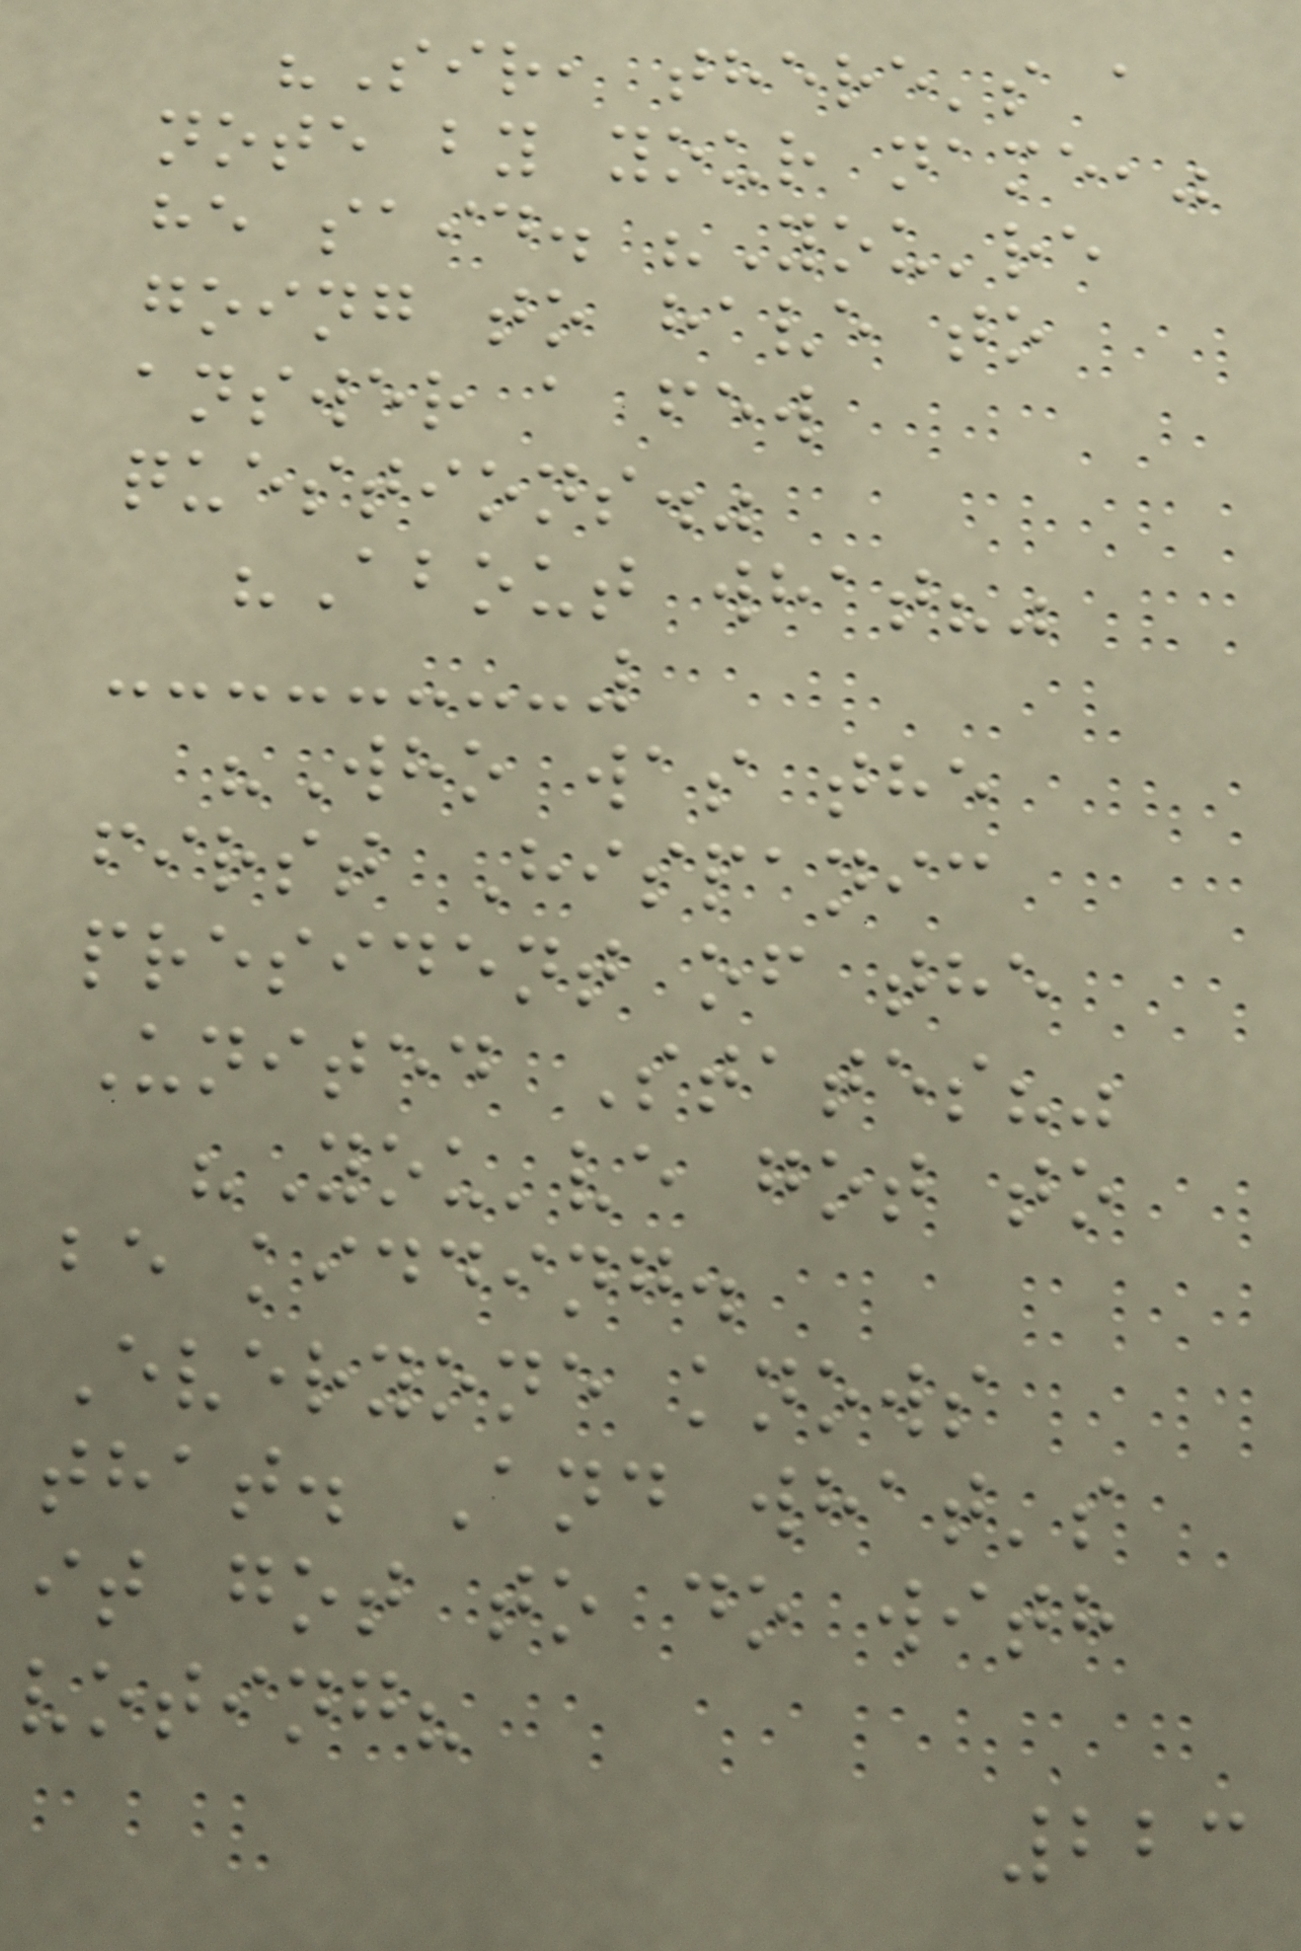"Sir, there's a
note by your name,"
he said. "You're
going to have to
answer a few
questions."
"About what?"
"Who was the
first Hispanic
president of the
United States?"
"You've got to
be kidding.
Everyone knows
that. And what's
it got to do with
voting?
223
